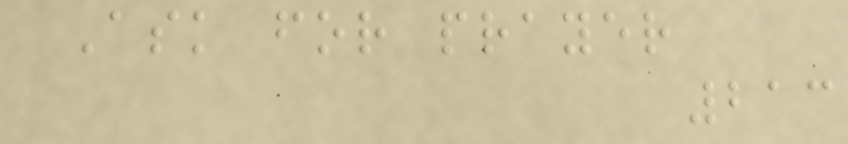Ask for prayer
213
